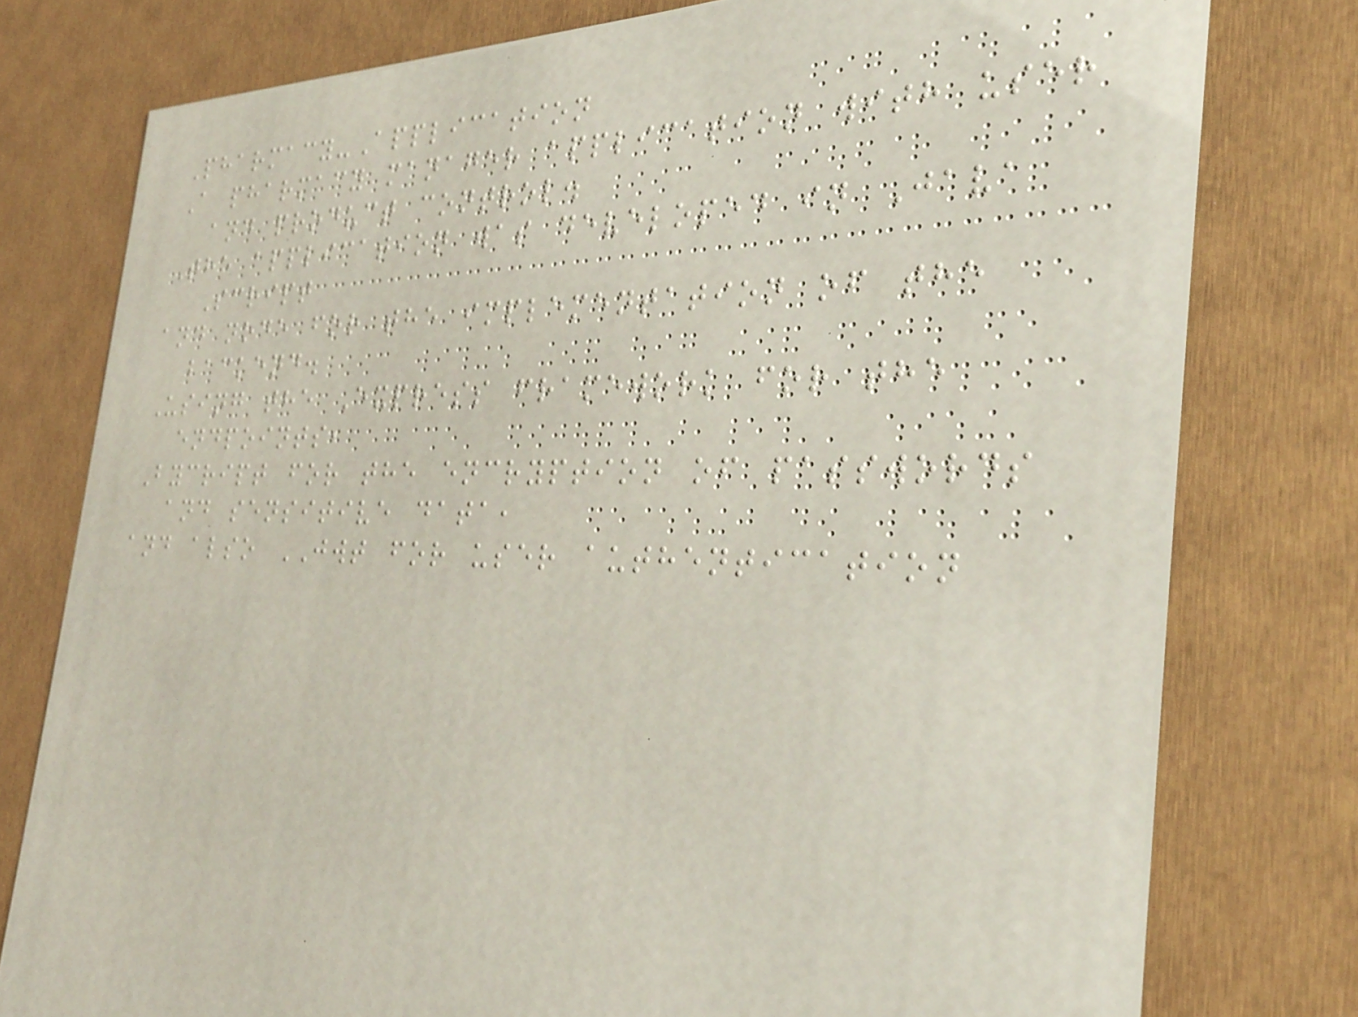Pharmacy-Application
A pharmacy manager application with user
and product control.
The application was developed in Java
Script
and node for the implementation of the
backend.
Using the Express framework for the
endpoints,
Bycript for the encryption of passwords
and sensitive data,
and also JWT for user authentication
